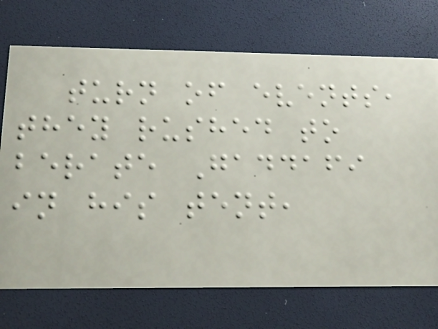turn of events,
they rushed to
berate Gaddafi
in his tent,
